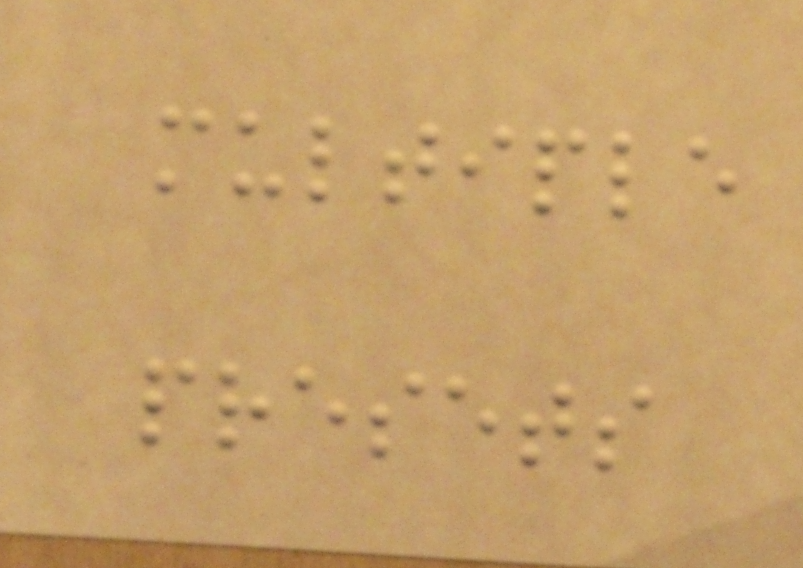multiple
presets
